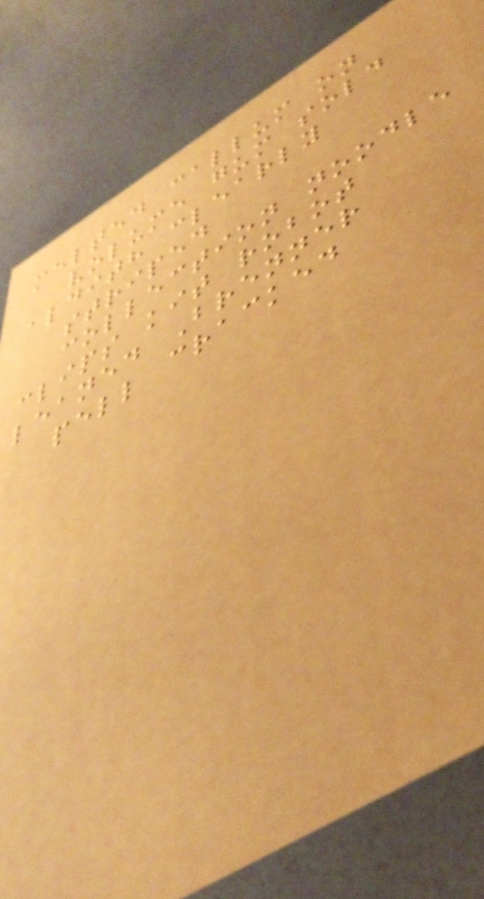melted callum on
volume gum sold
aldith clearly
striped
collection noodle
clips kit robot
leaned Brenner
pell cracked
